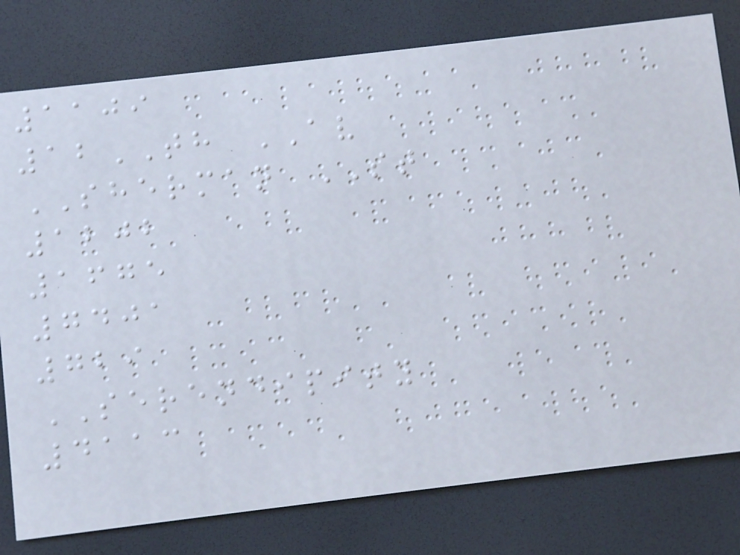1109
12TH AV
SHERMAN ST
1202
1675
7401
729
SERENDIPITY
4113
